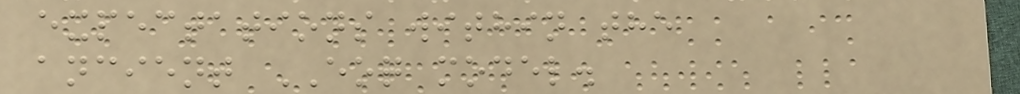expectations within the
ancient EOQ model.
